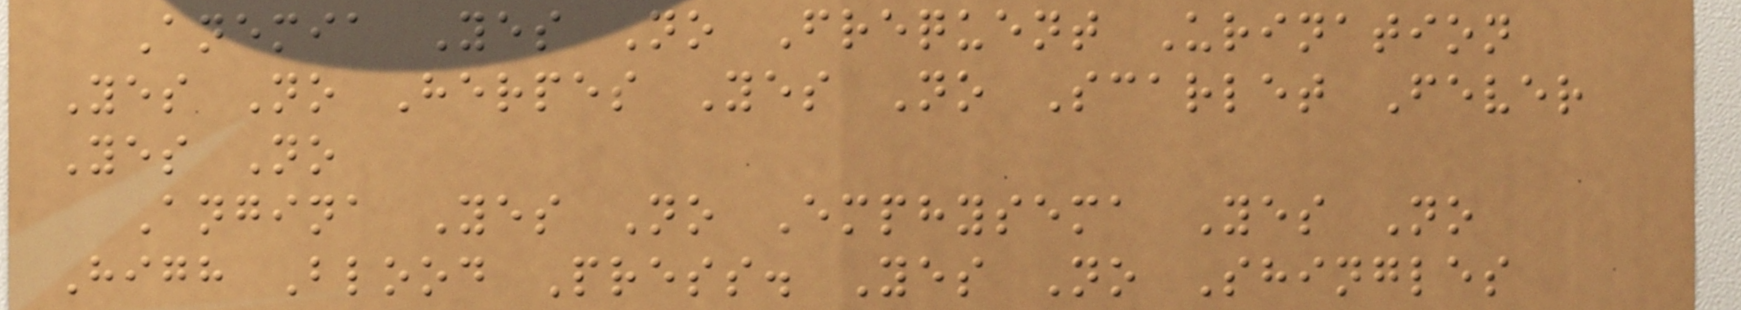Anemia Yes No Frequent Urination
Yes No Herpes Yes No Scarlet Fever
Yes No
Angina Yes No Emphysema Yes No
High Blood Press. Yes No Shingles
